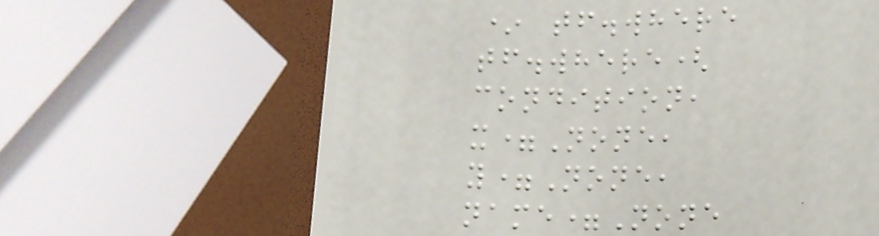* tf.where
tf.where(
condition,
x=None,
y=None,
name=None
